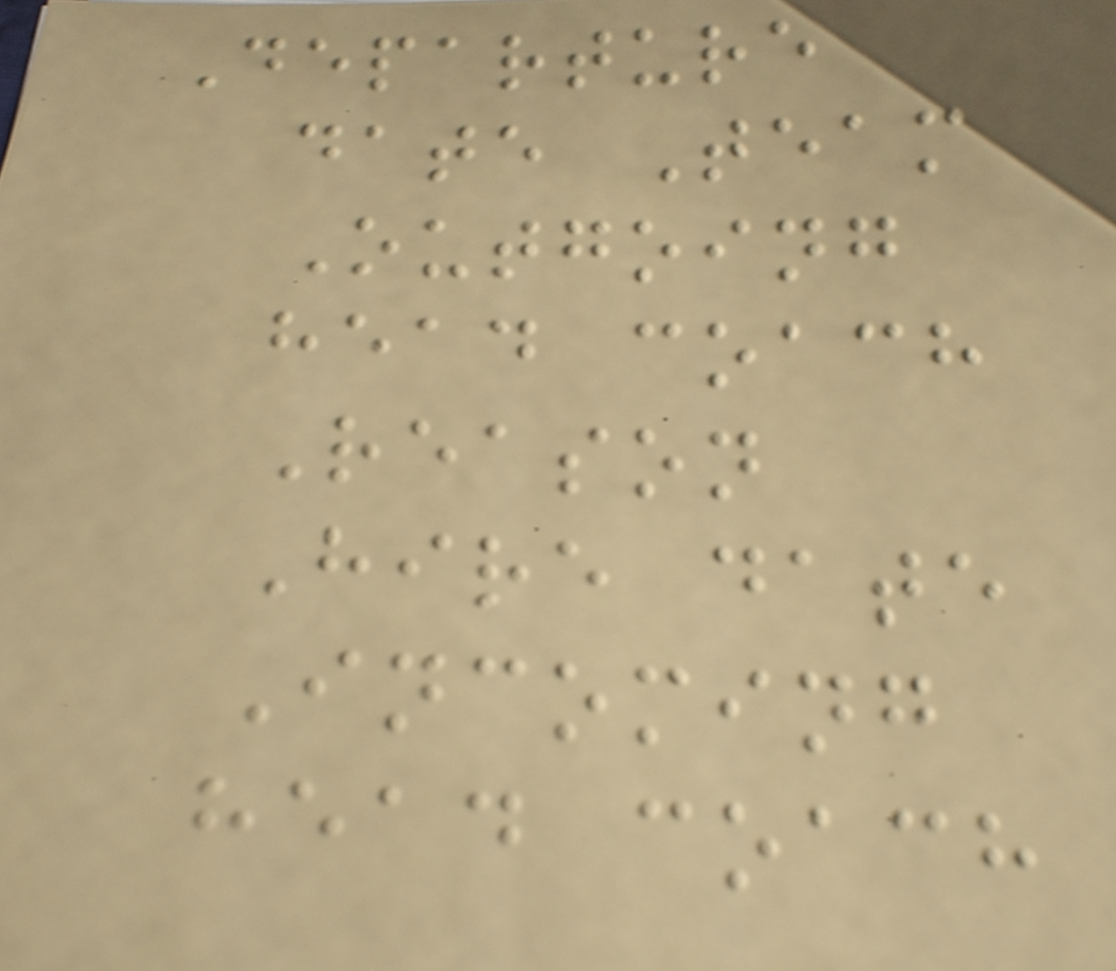Departure
date Team
Outgoing
head coach
Reason
Hire date
Incoming
head coach
